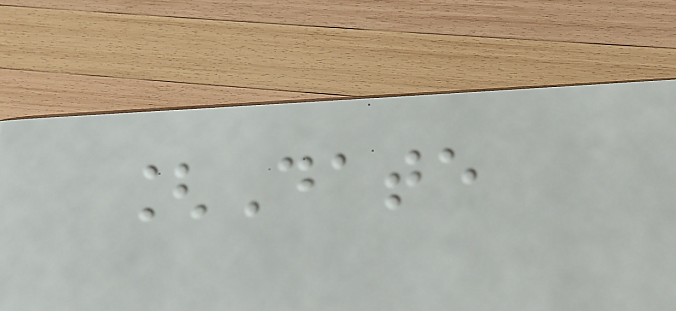[Date
